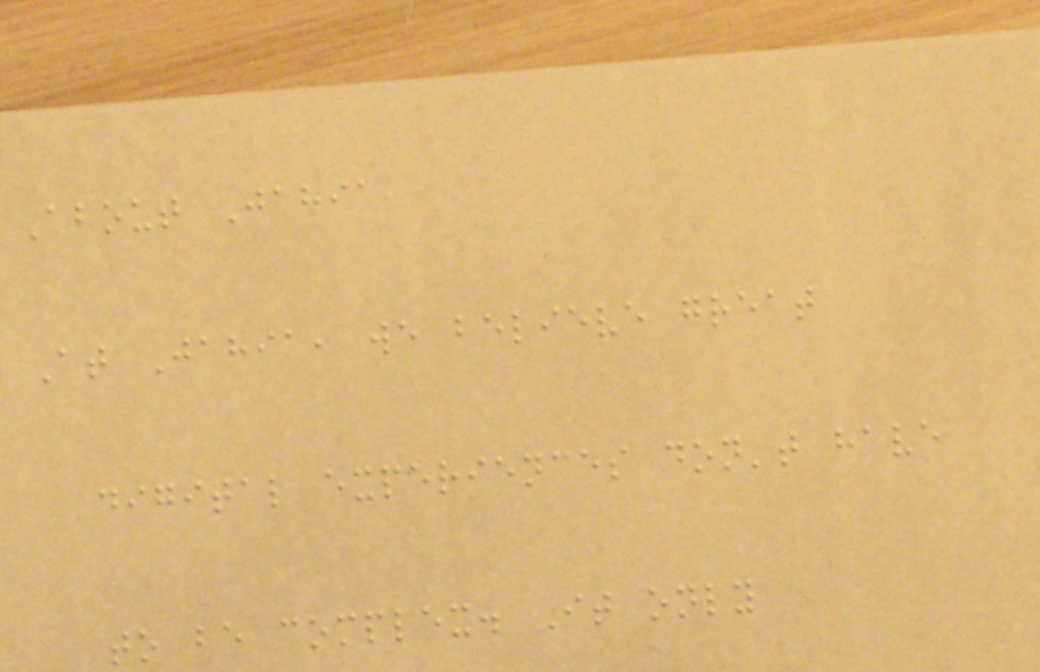About Jahia
At Jahia, we believe great
digital experiences don't have
to be complex. It only
